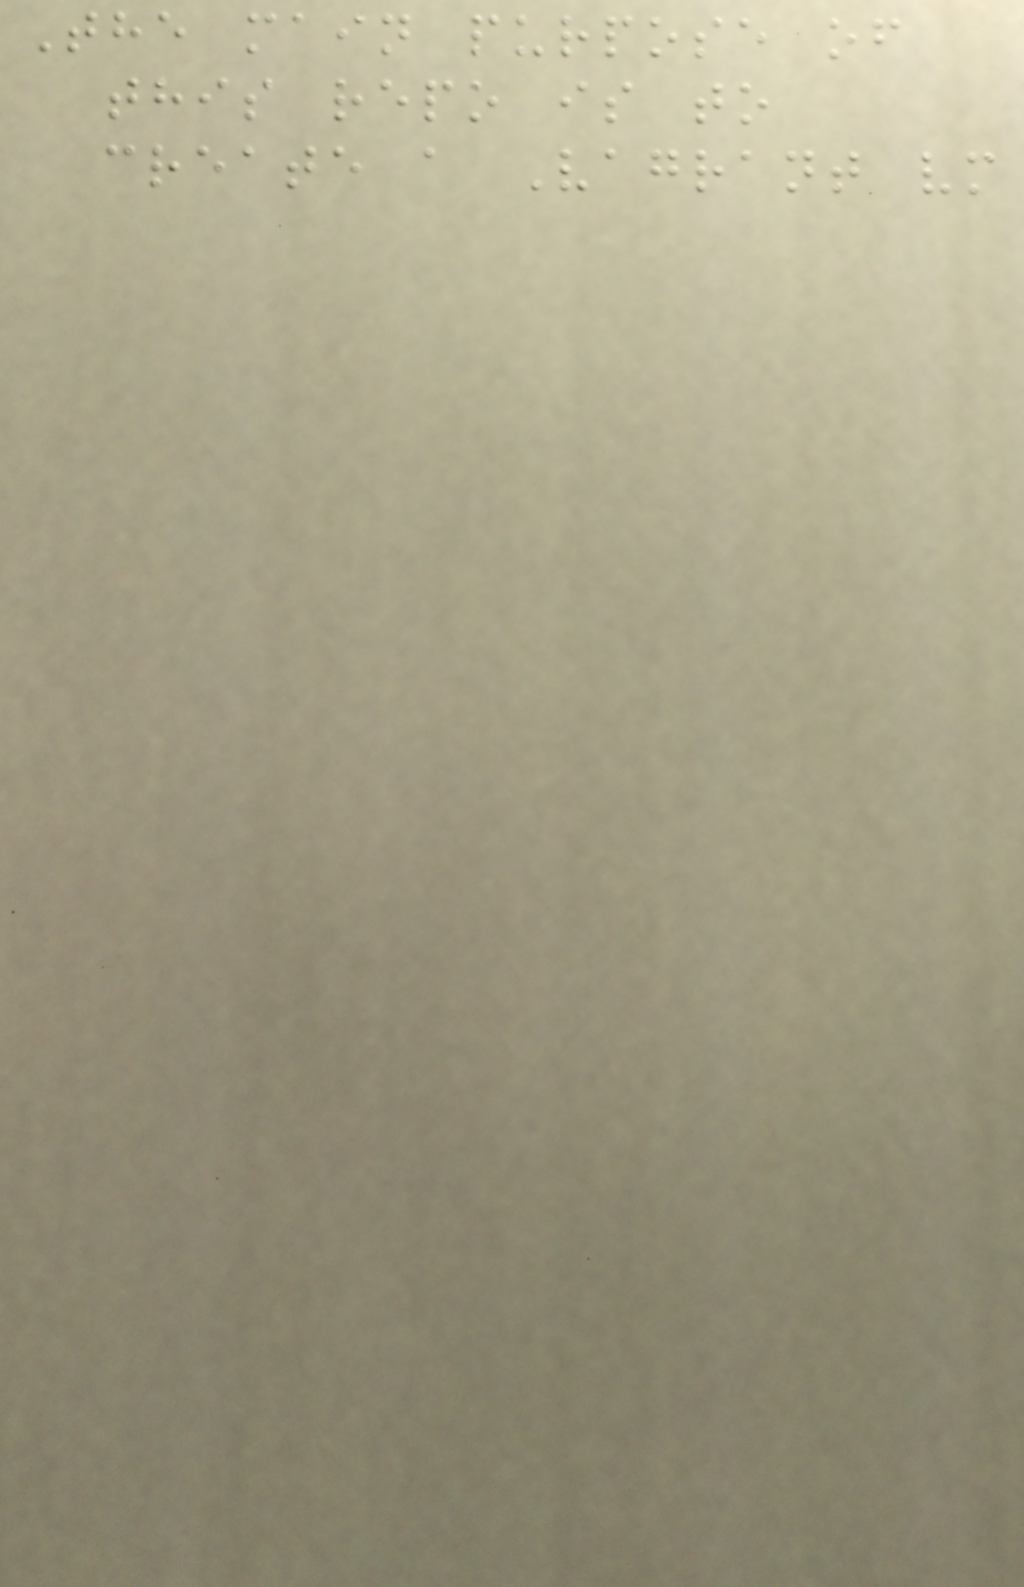The main purpose of
this repo is to
create a Vagrant vm
